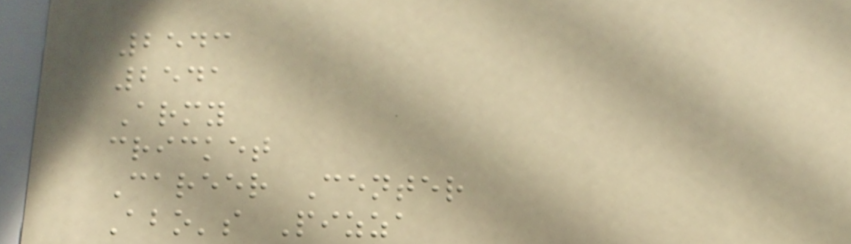2543
2541
Army
cricket
Career Center
Abo's Pizza
